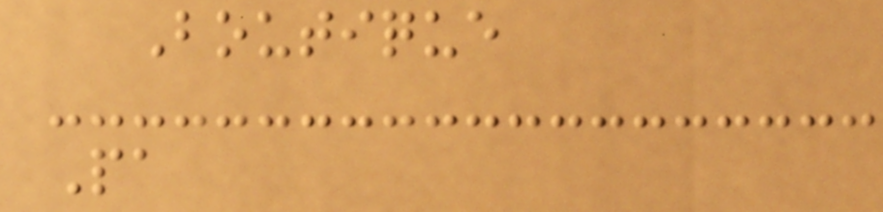Boutique
Pa
